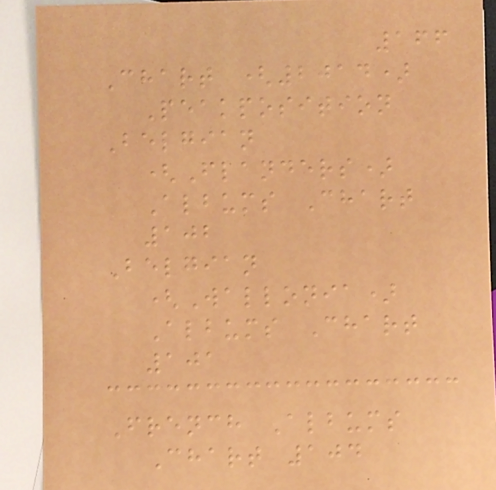166
Chart (2014)
Peakposition
Belgian
(Flanders)
Albums Chart
102
Belgian
(Wallonia)
Albums Chart
101
French Albums
Chart 104
